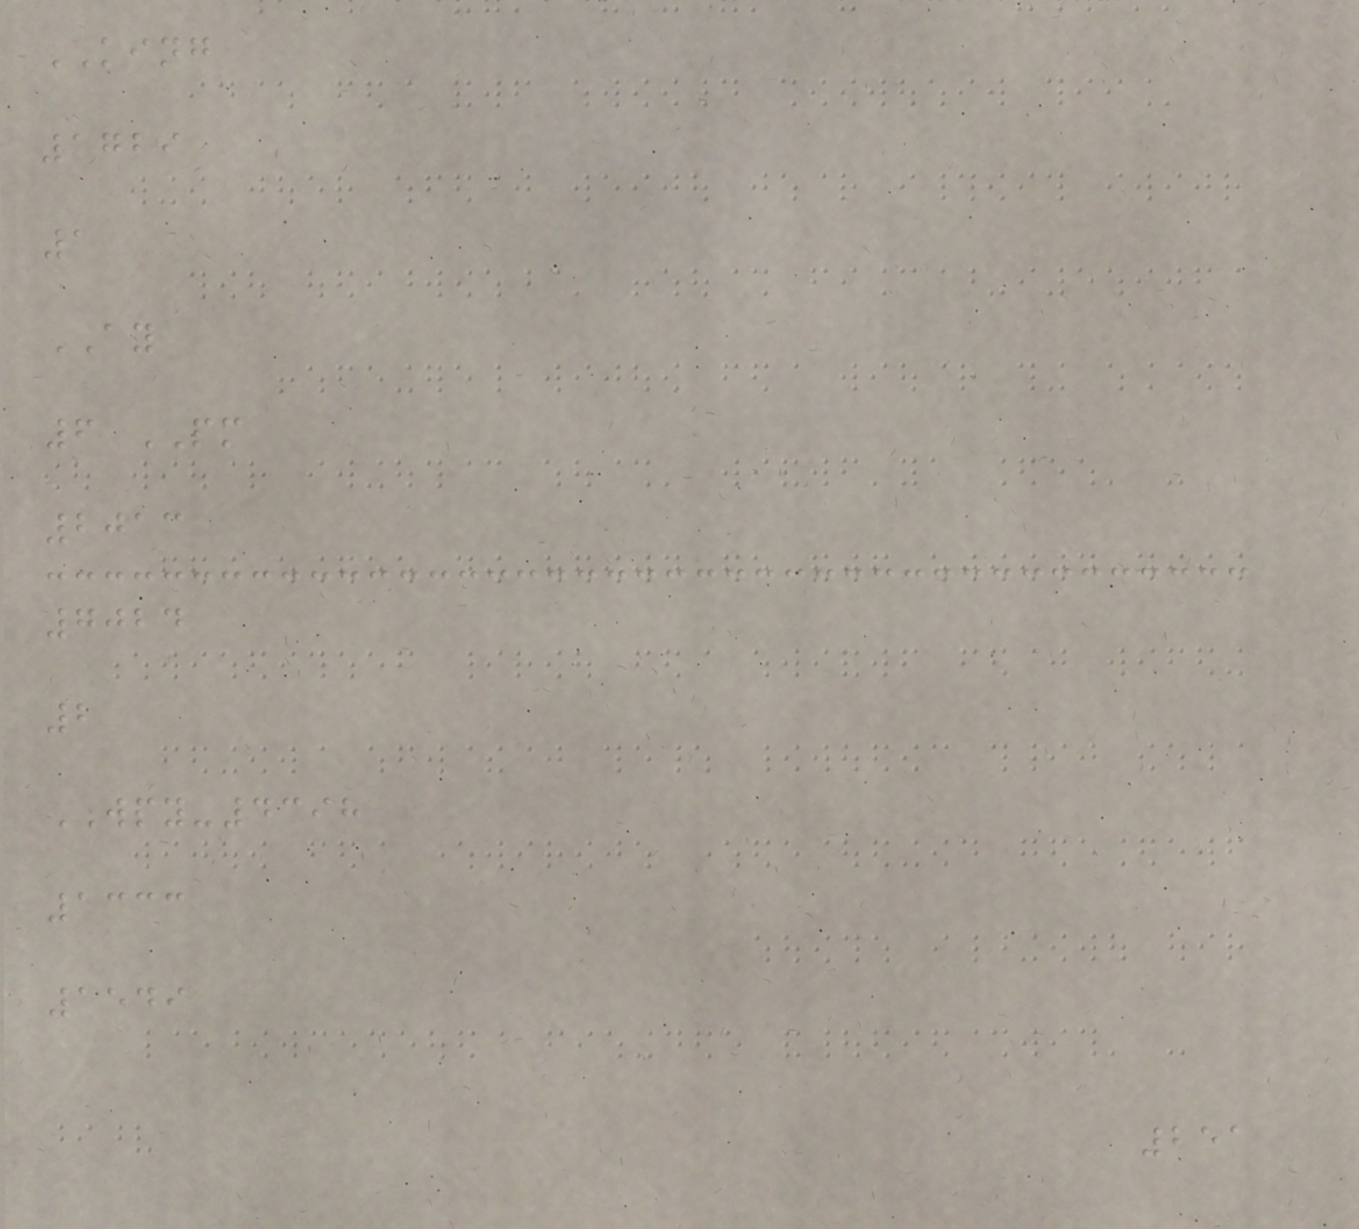KING
1729
1
AY
6 PM
2013
7024
2
WPY-4398
1333
1549
251
